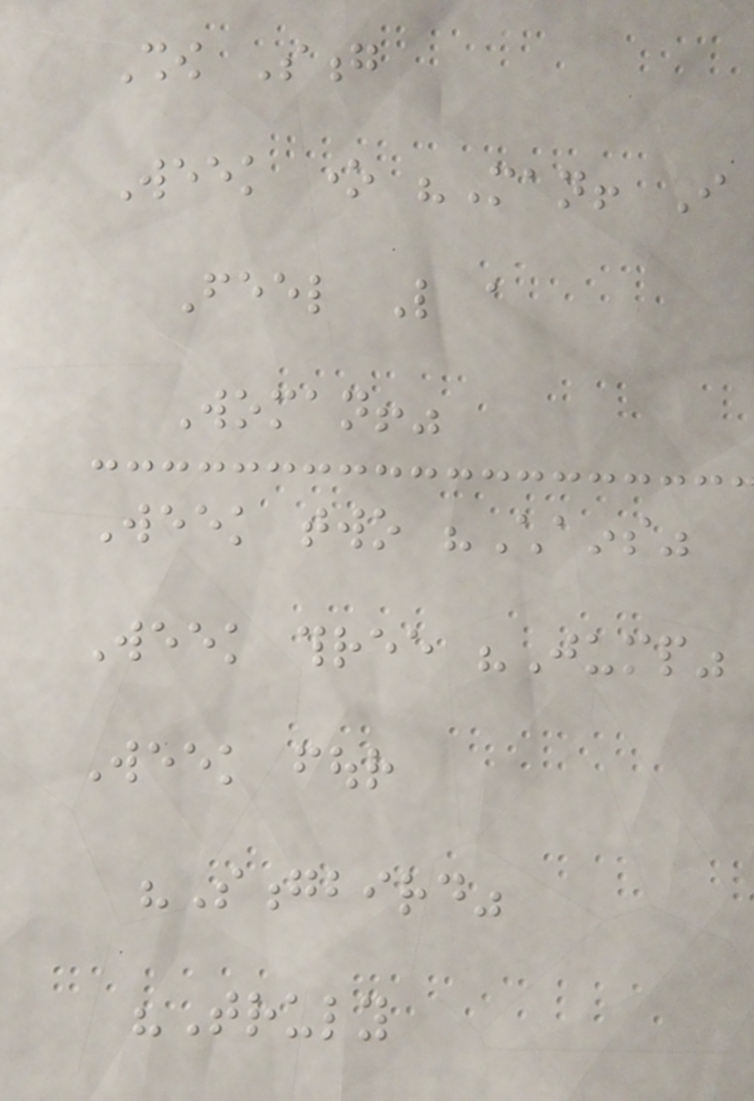Show Song
Week one "Man! I
Feel Like a
Woman!"
Week two "Chains"
Week three "Jump"
Week four
"Songbird"
"Truly
